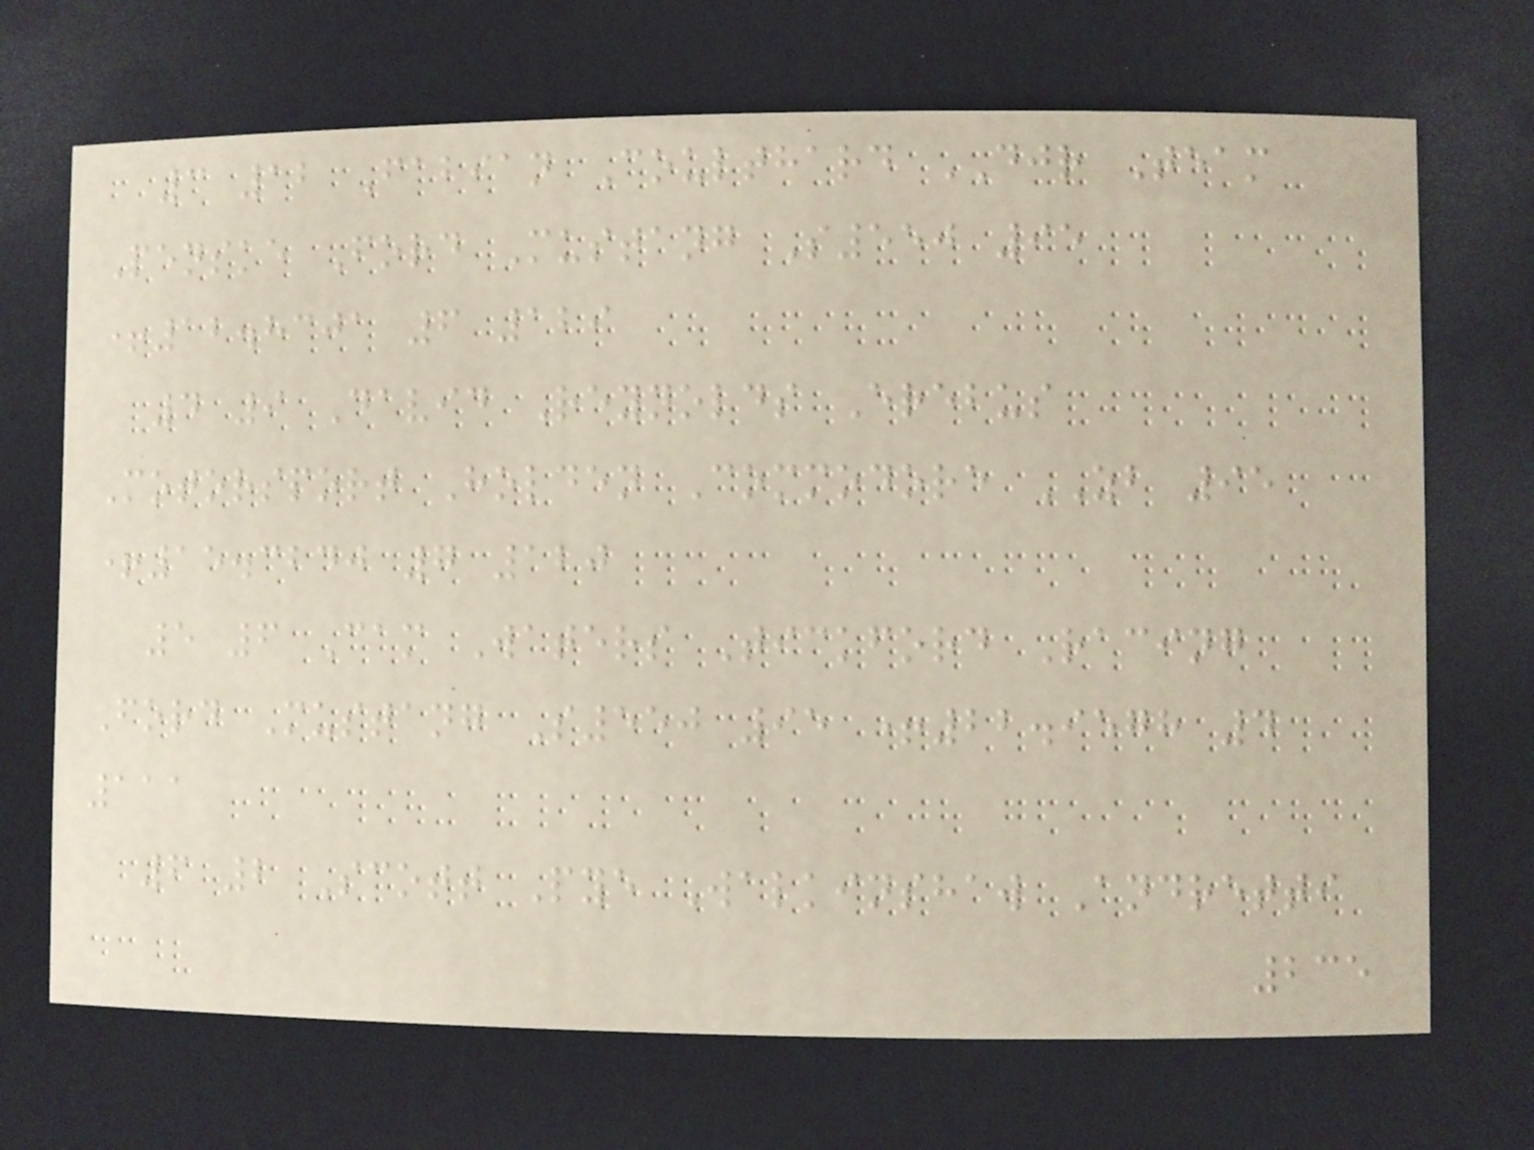3 12 Fabian Coulthard DJR Team
Penske Ford Mustang S550 95
+12.8301 6 129
4 9 David Reynolds Erebus
Motorsport Holden Commodore ZB 95
+15.3240 7 120
5 6 Cam Waters Tickford Racing
Ford Mustang S550 95 +22.9578 4
111
6 2 Scott Pye Walkinshaw Andretti
235
